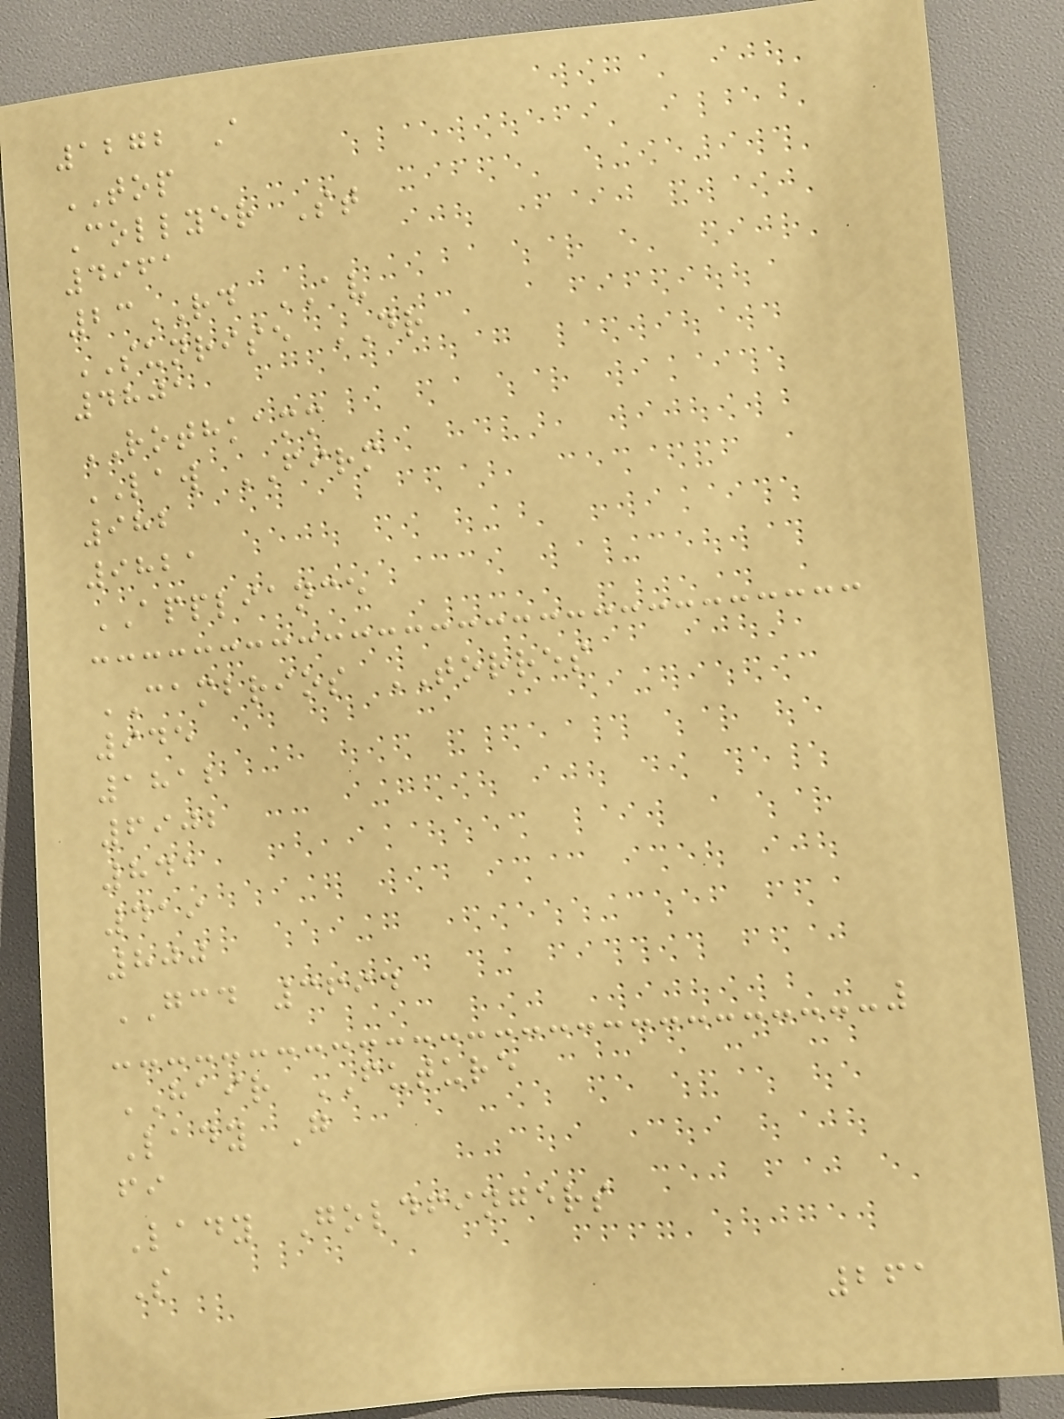1272 A
TOP
Collyer St
4961
23RD AV
SUNRISE DR
4801
ROTHKAMM
LAW FIRM
982
9821
APPLIANCE
CAMBRIOS TORRES
945
1812
6902
841
419
800
GCD 3694
HAIR FUTURE
Lady G
fi
Lady Goldfingers
S
261
